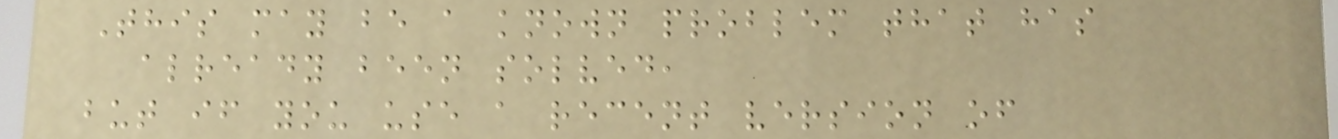This may be a known problem that has
already been solved,
but if you use a recent version of
